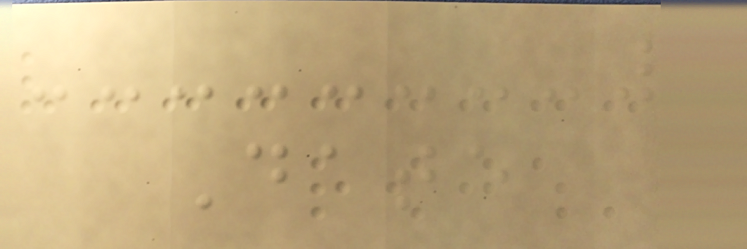Date
